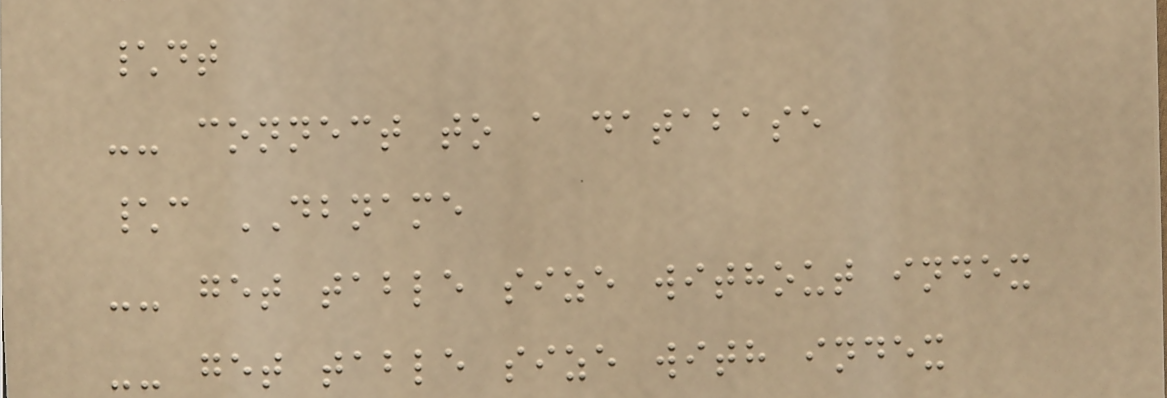\dt
-- connect to a database
\c DBNAME
-- get table size without index
-- get table size with index
